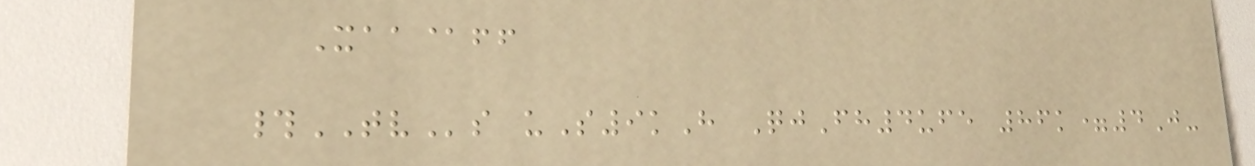Xaa@ff
#TVs uS9kH QjFh4ufe 86k=4J-
